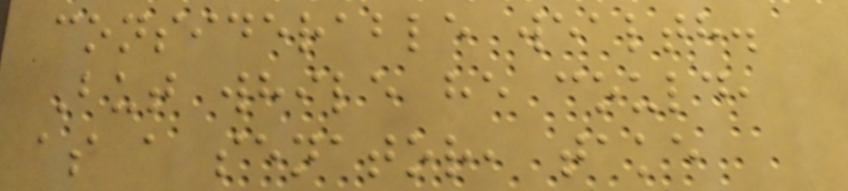considerable wealth.
But while he could,
as a senator, take
